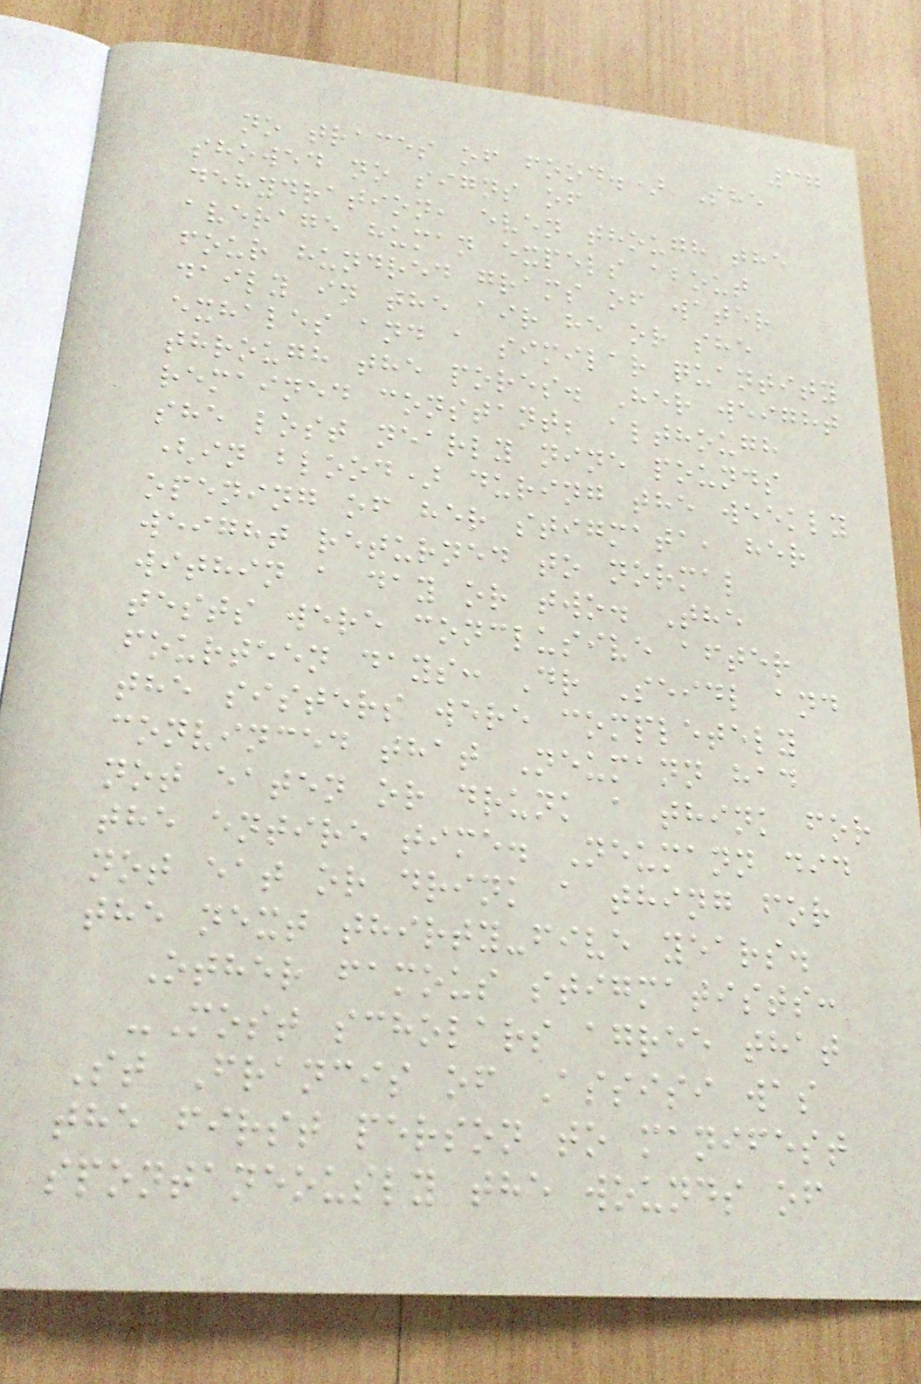37
no traces of food.) She
showed no signs of
dehydration, even though the
average human expels about
four hundred grams of water
daily in the air he or she
exhales and a similar quantity
through the pores. Her weight
remained constant; although
she lost nearly nine pounds
(in blood) during the weekly
opening of her stigmata, her
weight returned to normal
within a day or two. The
tests were conclusive after
fourteen days: Dr Seidl and
the sisters were completely
convinced that Neumann had
not eaten or drunk a think for
the entire time. Neumann did
not eat or drink a thing for
the next thirty-five years.
Other famous stigmatists:
-Most scholars agree that
St Francis of Assisi was
the first person to manifest
spontaneously the wounds of
